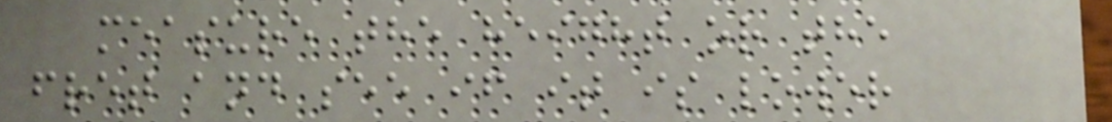measure the height or the
fret and see if it is lower
